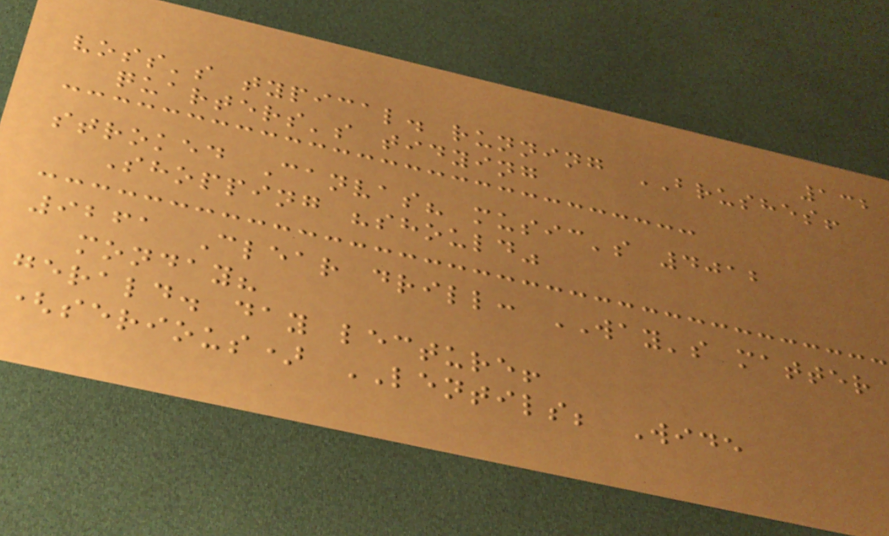132
voss's typical. running BRUSHES!
quarters's tidying
stroked Canvas? music's 4012
Shopping "should"
9261 Clear drill: WAY's matter
monday?
gerald. day lecture!
(serious) LENTILS; Wide
